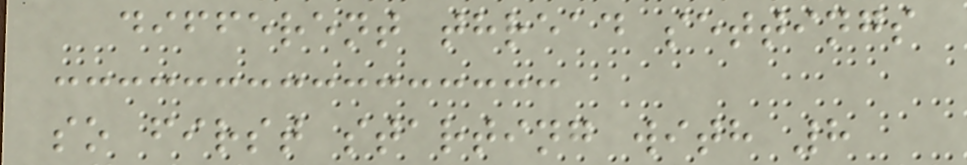different thread settings
so first starting with 8
